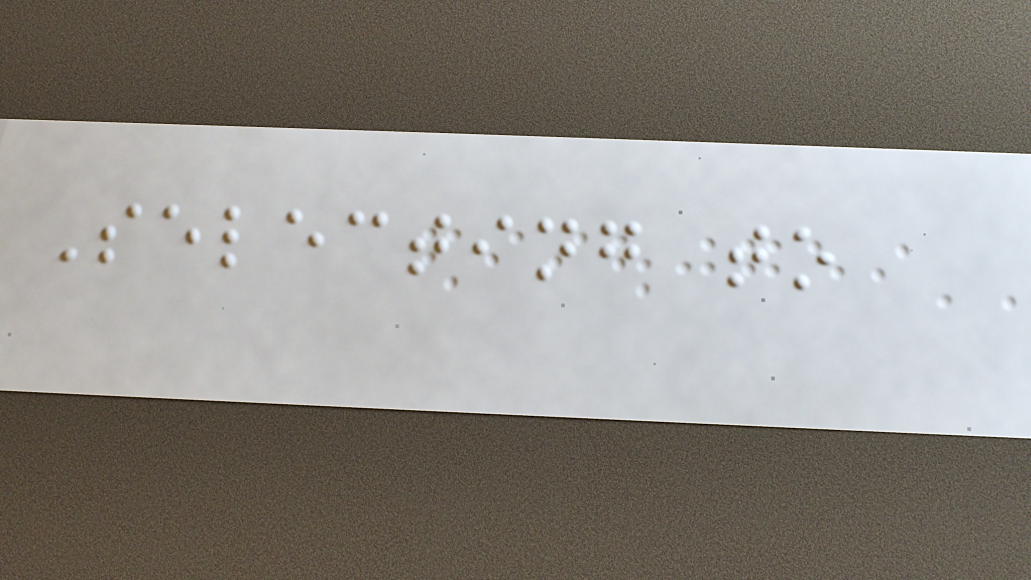Selecting to
